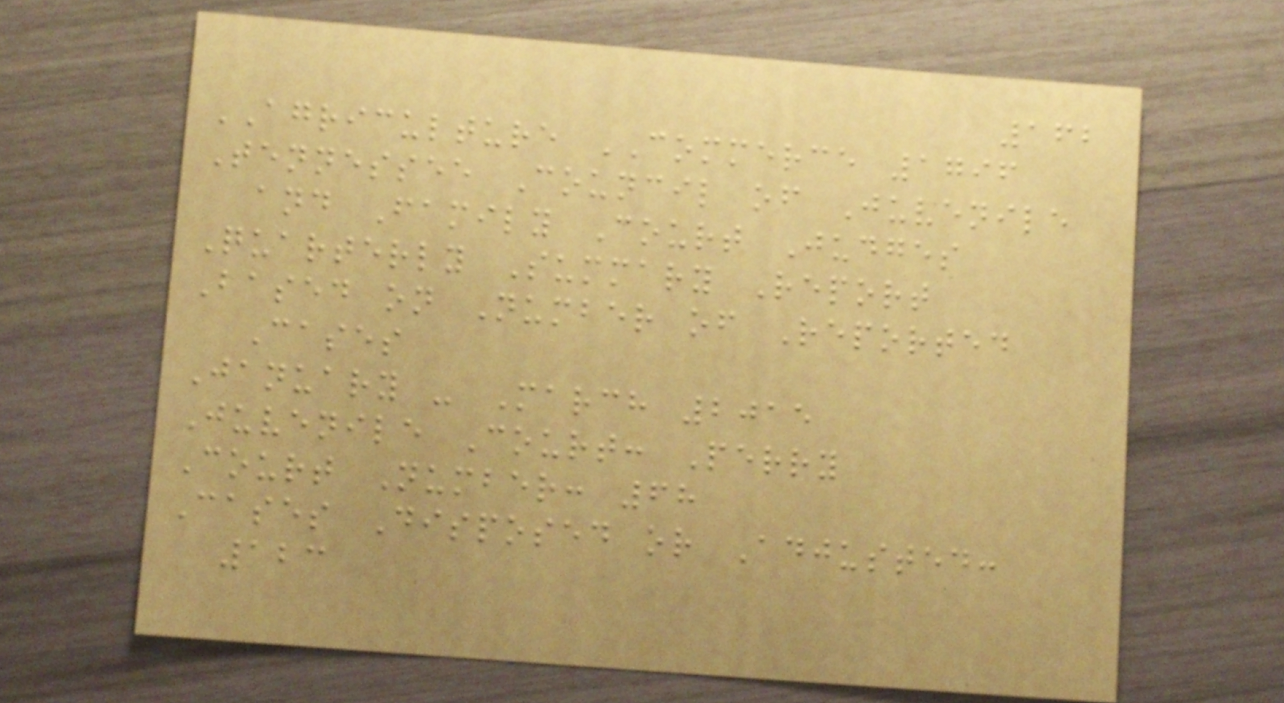162
AGRICULTURE COMMERCE 1796
Tennessee Council of Juvenile
and Family Court Judges
Quarterly Summary Report
Based on Number of Reported
Cases
January - March 2015
Juvenile Court: Perry
Court Number: 68
Cases Disposed or Adjusted:
123
